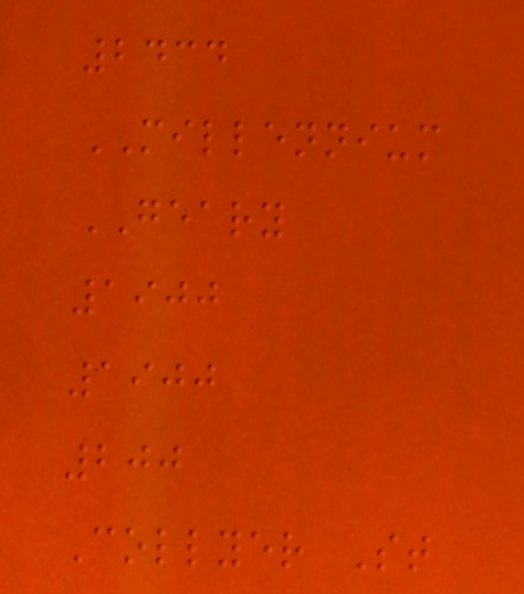2434
MILLENNIUM
GEARY
1900
1900
200
Collyer St
